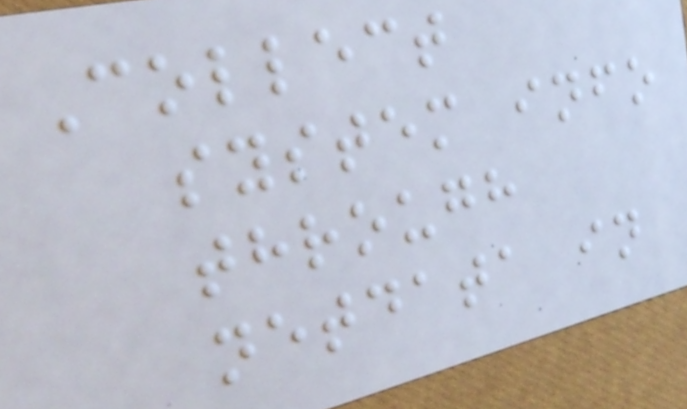Collect
system info
through
netdata in
